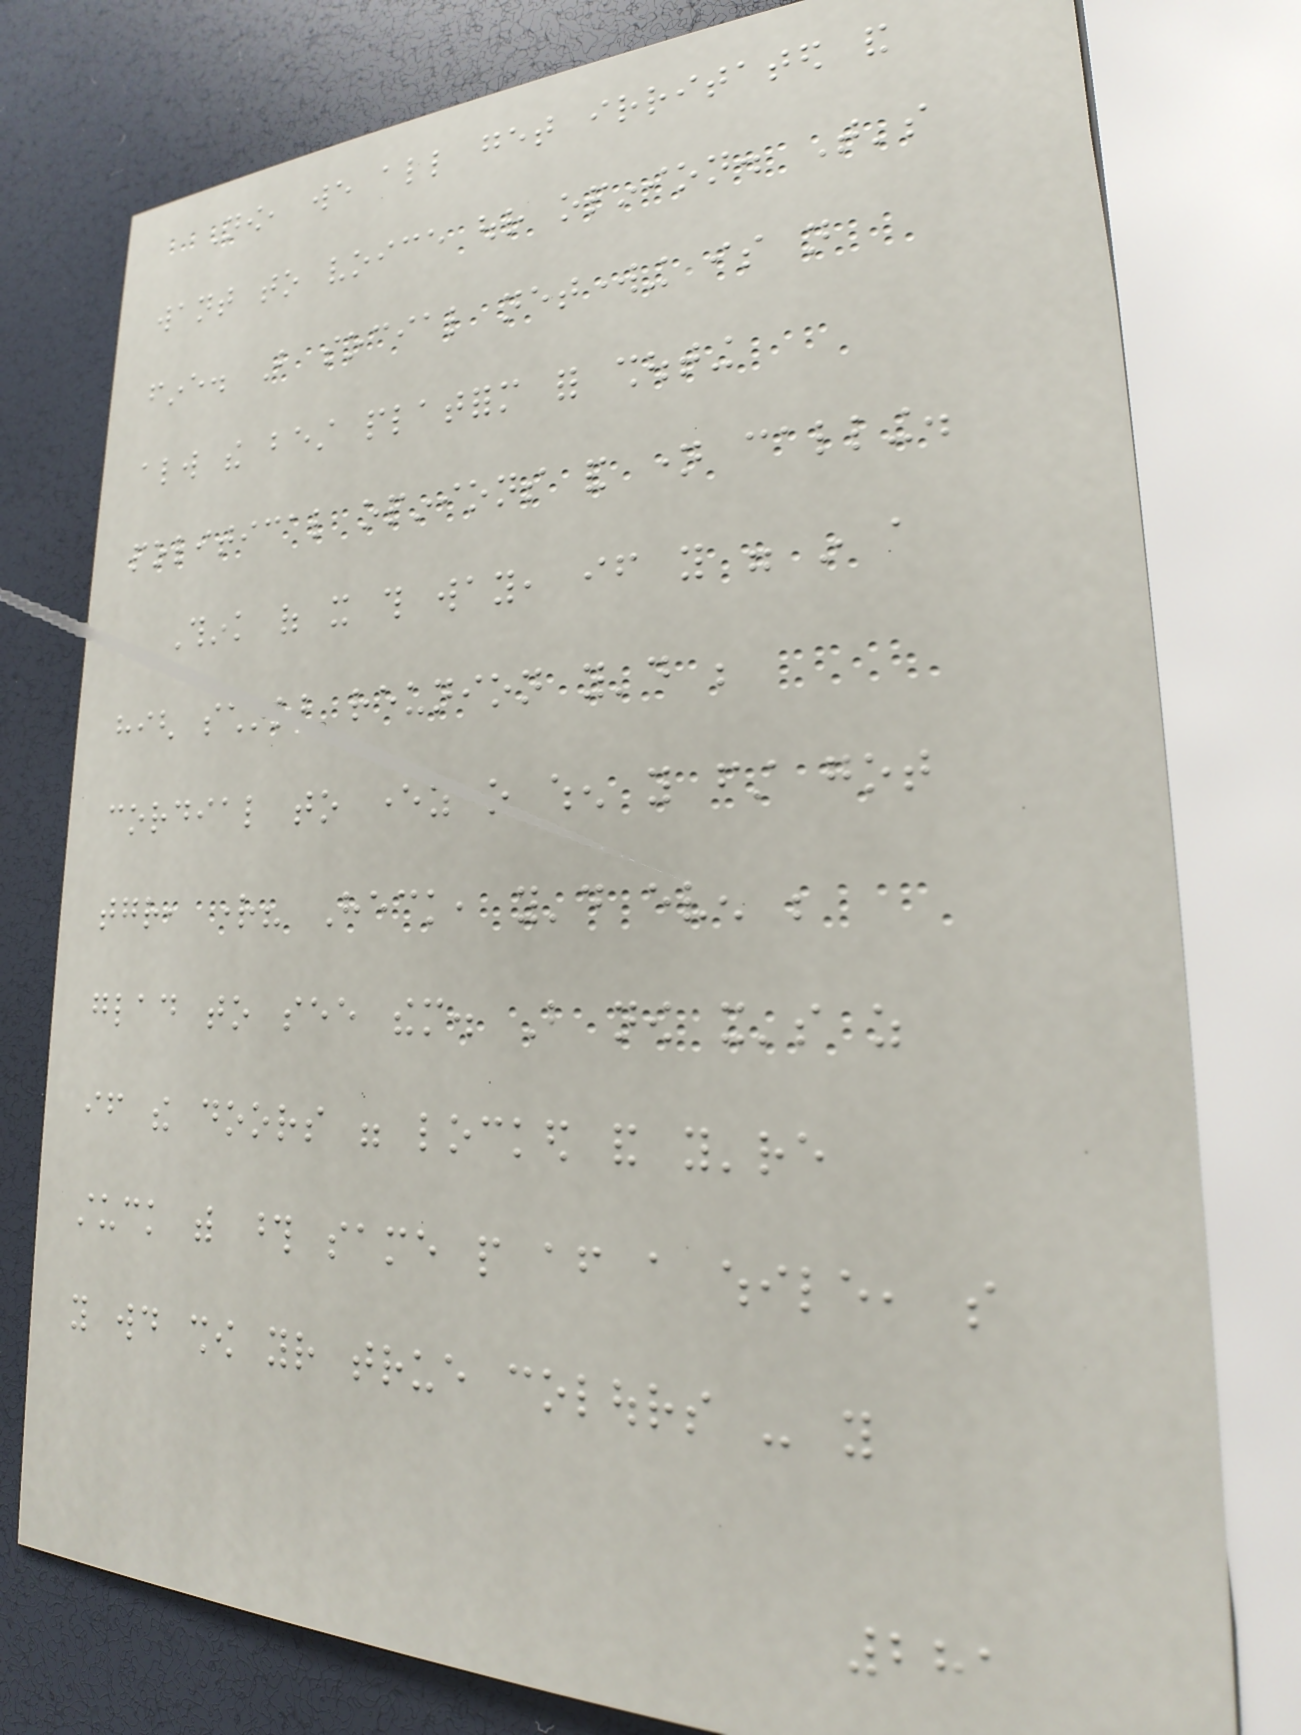Now, we all get irritated and
want to voice our opinion. That's
fine. But social networking is not
always the best platform for shouting
political opinions and name calling.
Think of it this way, if you were in a
high school reunion you'd be
cordial to everyone when you first got
together, right? Heck, you'd even be
glad to see them. But now it's as
if the doors were locked and you're
stuck with those same people after a while, so
you would show your true colours - you
281
